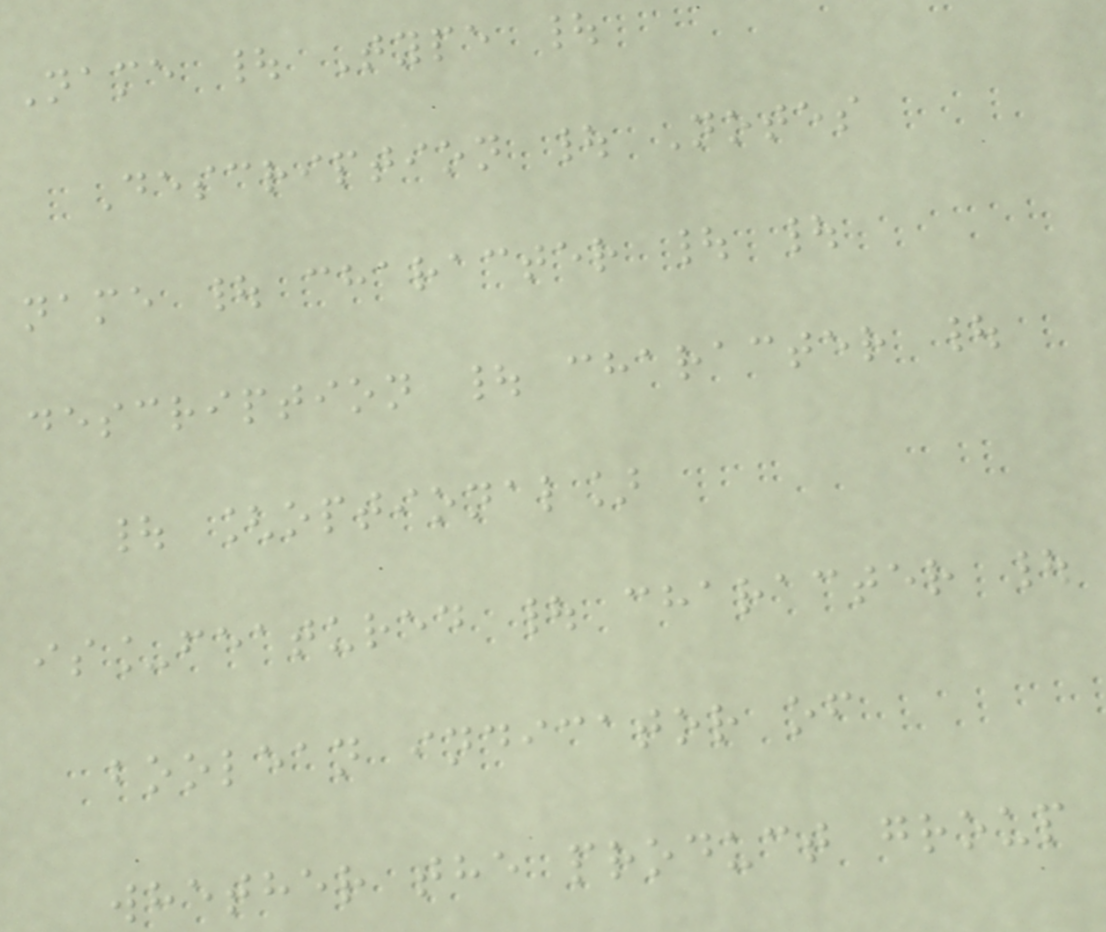Name | Type |
Description | Notes
name | character | |
description | character |
| [optional]
is_featured | character |
boolean indicator of
whether the product group
